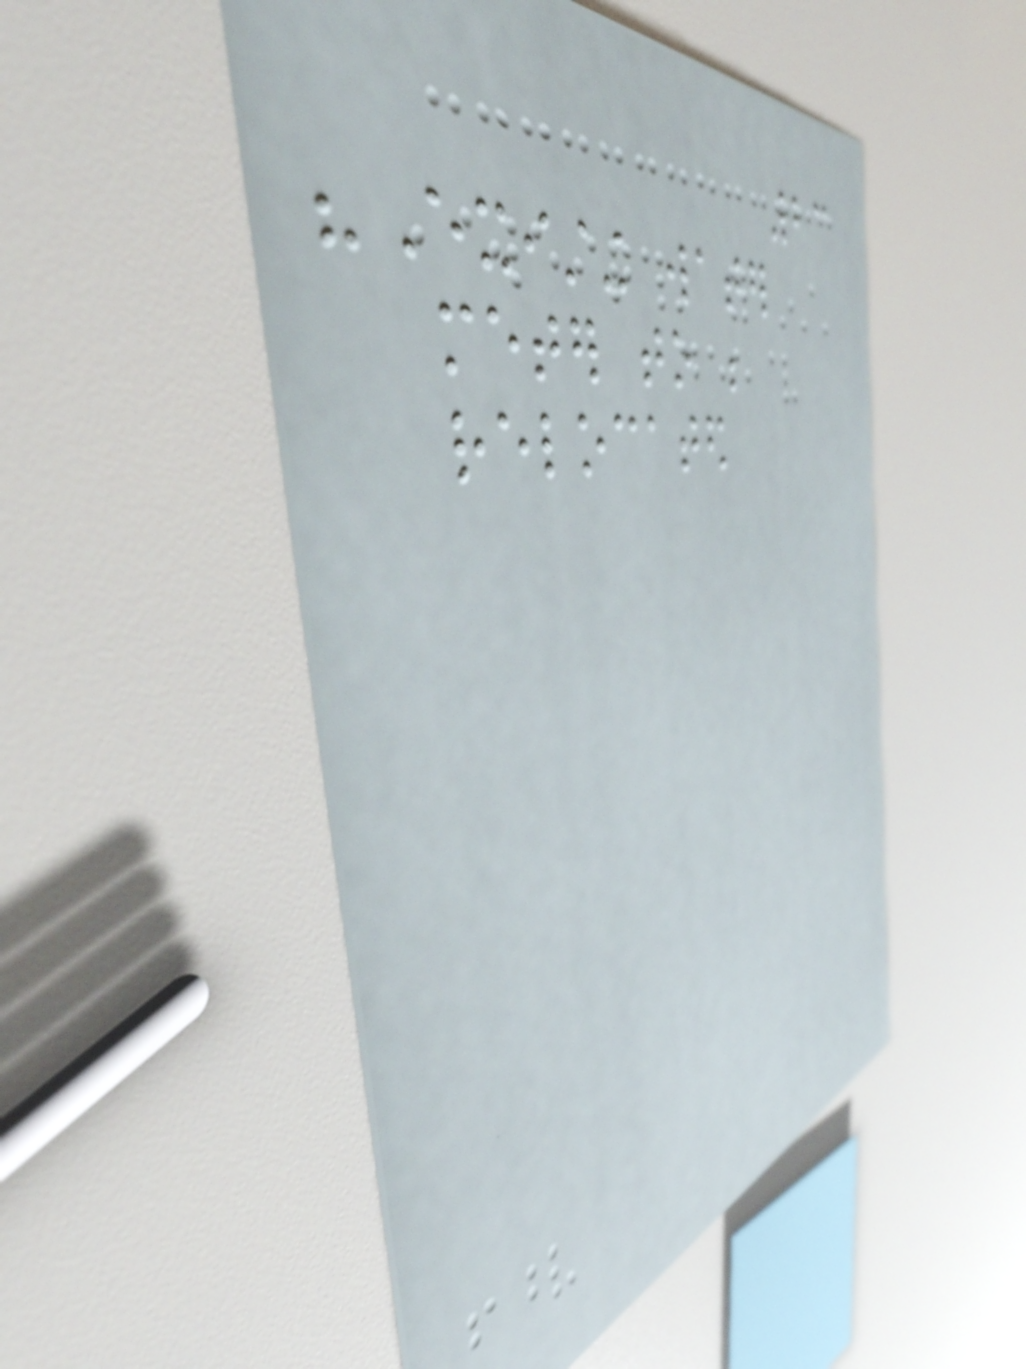23
"Existing water
meter to be
relocated
